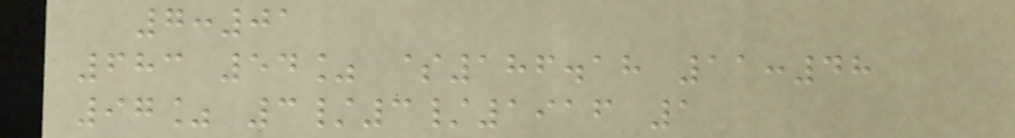7:01
683 54% $186.18 11:48
97% 3/3/1916 1
